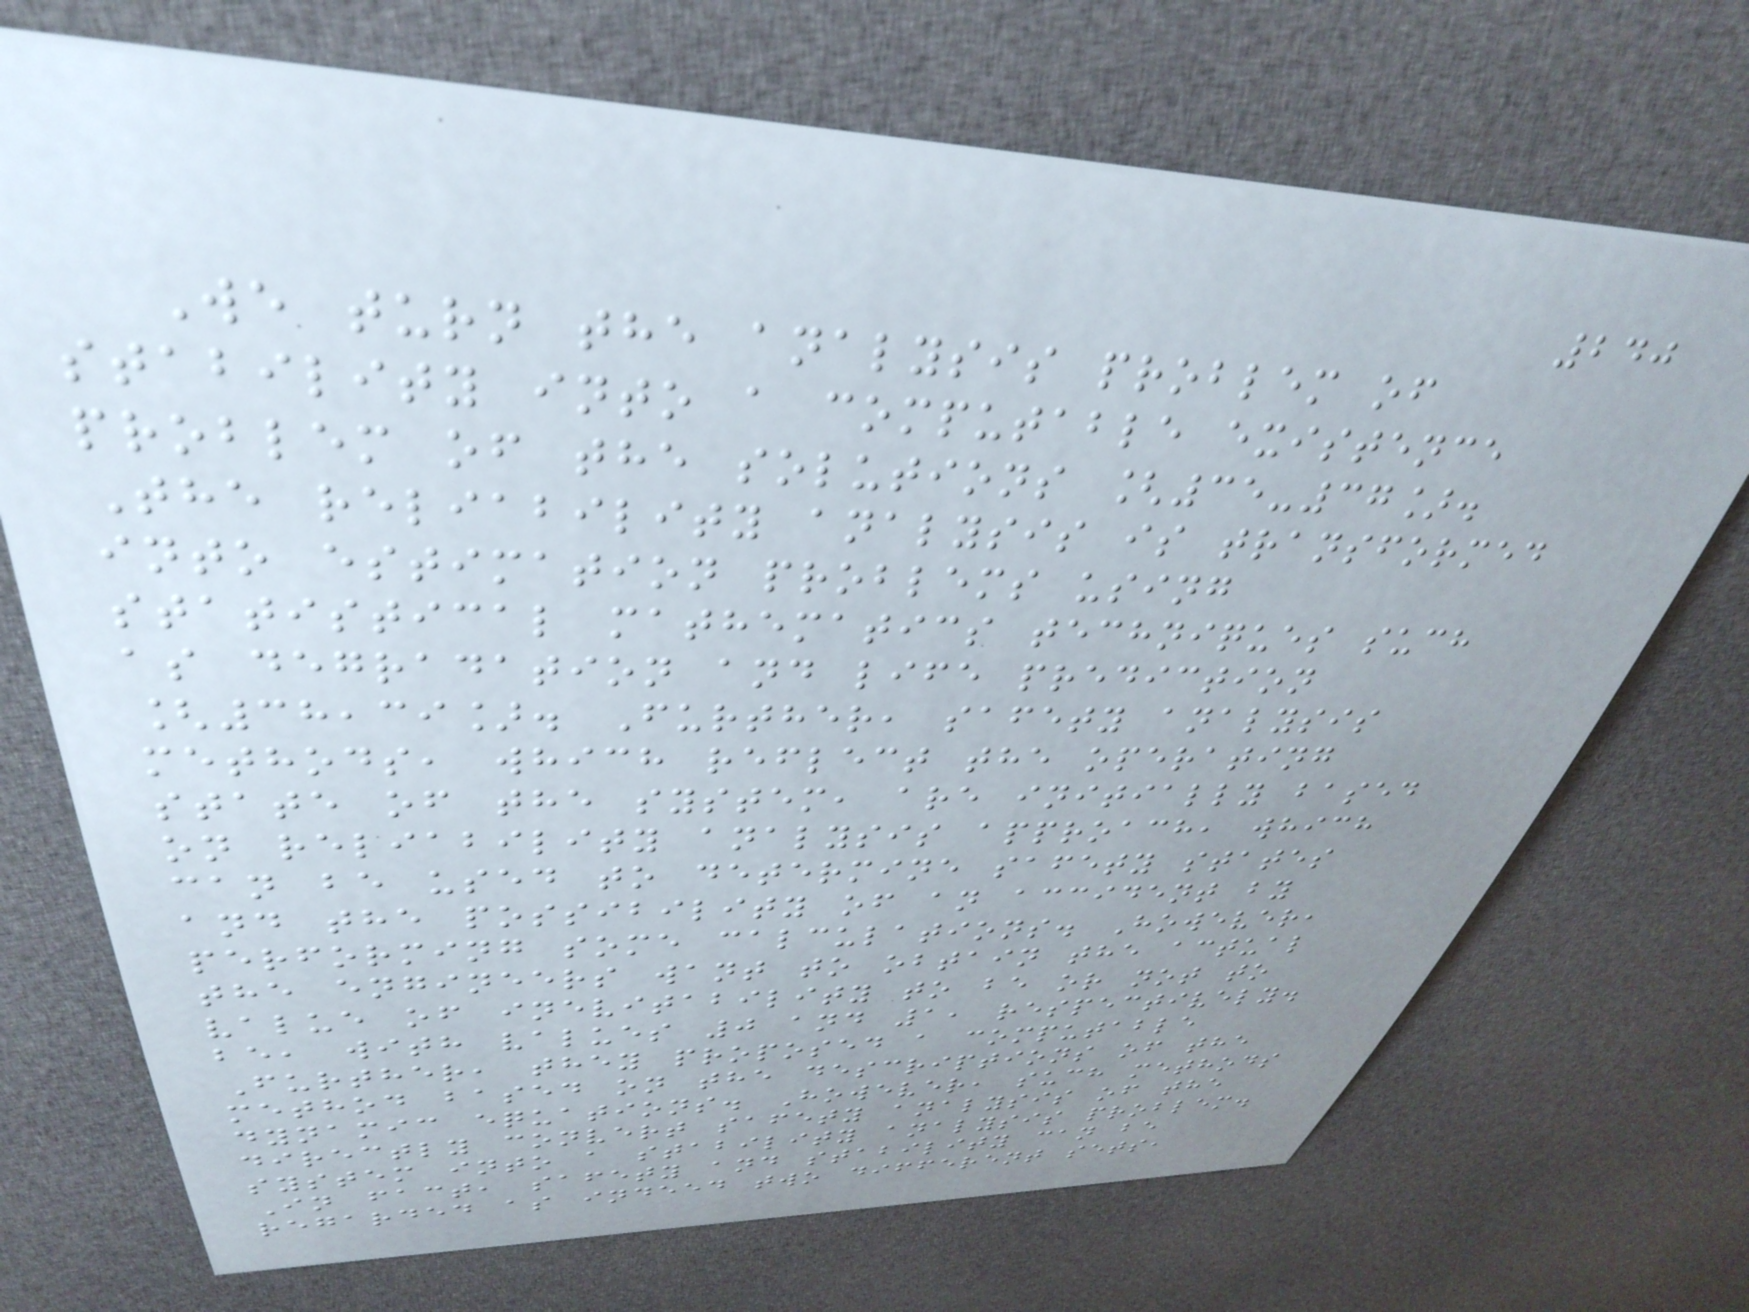240
We turn the analysis problem of
stability into a computable existence
problem of the solutions [35-37].
The reliability analysis is transformed
into estimation problems using
statistical mathematics techniques such
as degradation and life prediction
[38,39]. Further, safety analysis
methods, which reflect the operating
state of the system, are initially based
on reliability analysis approach, which
can be used to determine safety states
and the possibility of an accident by
performing some calculations. However,
the engineers want to obtain the actual
value of inevitability to be or not to
be, with values 0 and 1, respectively.
Further, they proposed a computable
method based on the descriptions of the
dynamic equations. However, such methods
directly convert safety analysis of the
system into a stability analysis problem.
In fact, safety and stability can be
regarded as indeed two different sets,
